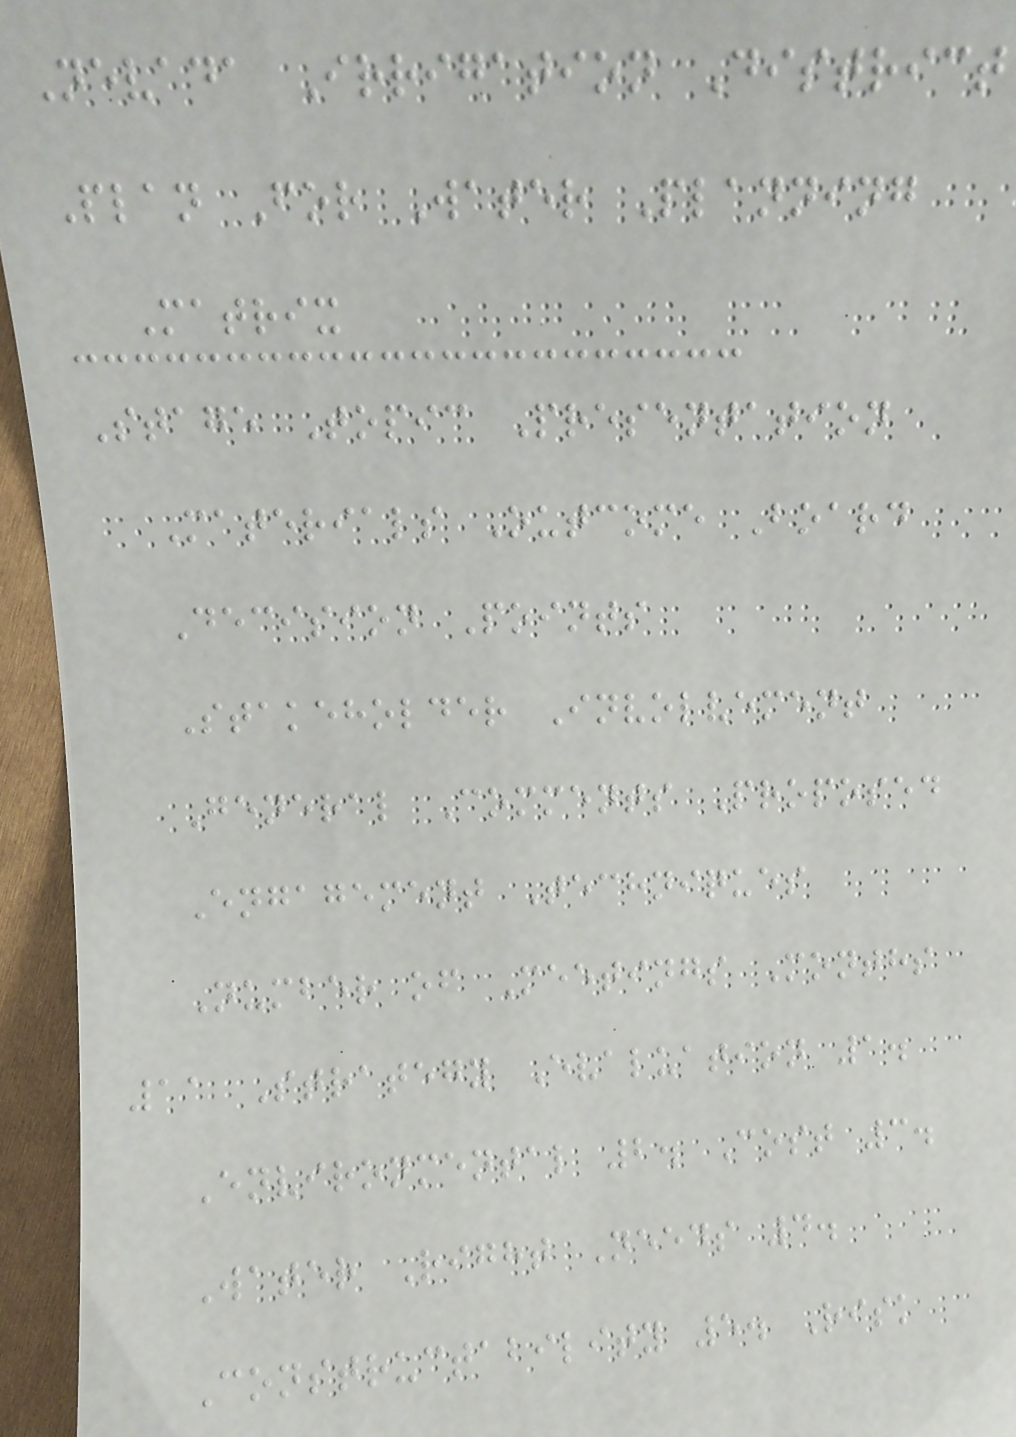Nevada Irrigation District
Plan For Water Planning
Matrix
Stage Topic Presentation
Materials Outcome Board
Decision Points
Stakeholder Involvement
General Comments Proposed
Engagement Techniques
Number of Meetings Months
11 Strategy Evaluation 1.
Environmental 2. Cost 3.
Water Right Needs 4.
Constructability 5. Risk
